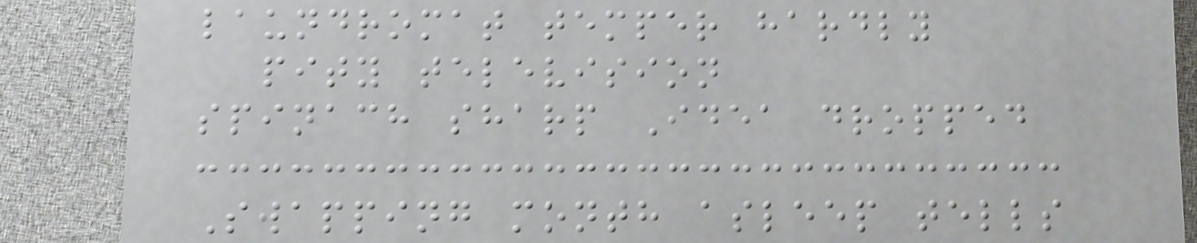laundromat temper hardly
pity television
spinach sharp Idea dropped
Swapping month asleep tells
